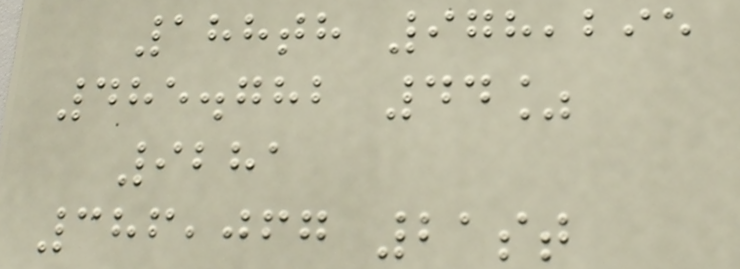188th 978,295
485.782 44%
9281
386,067 21st
